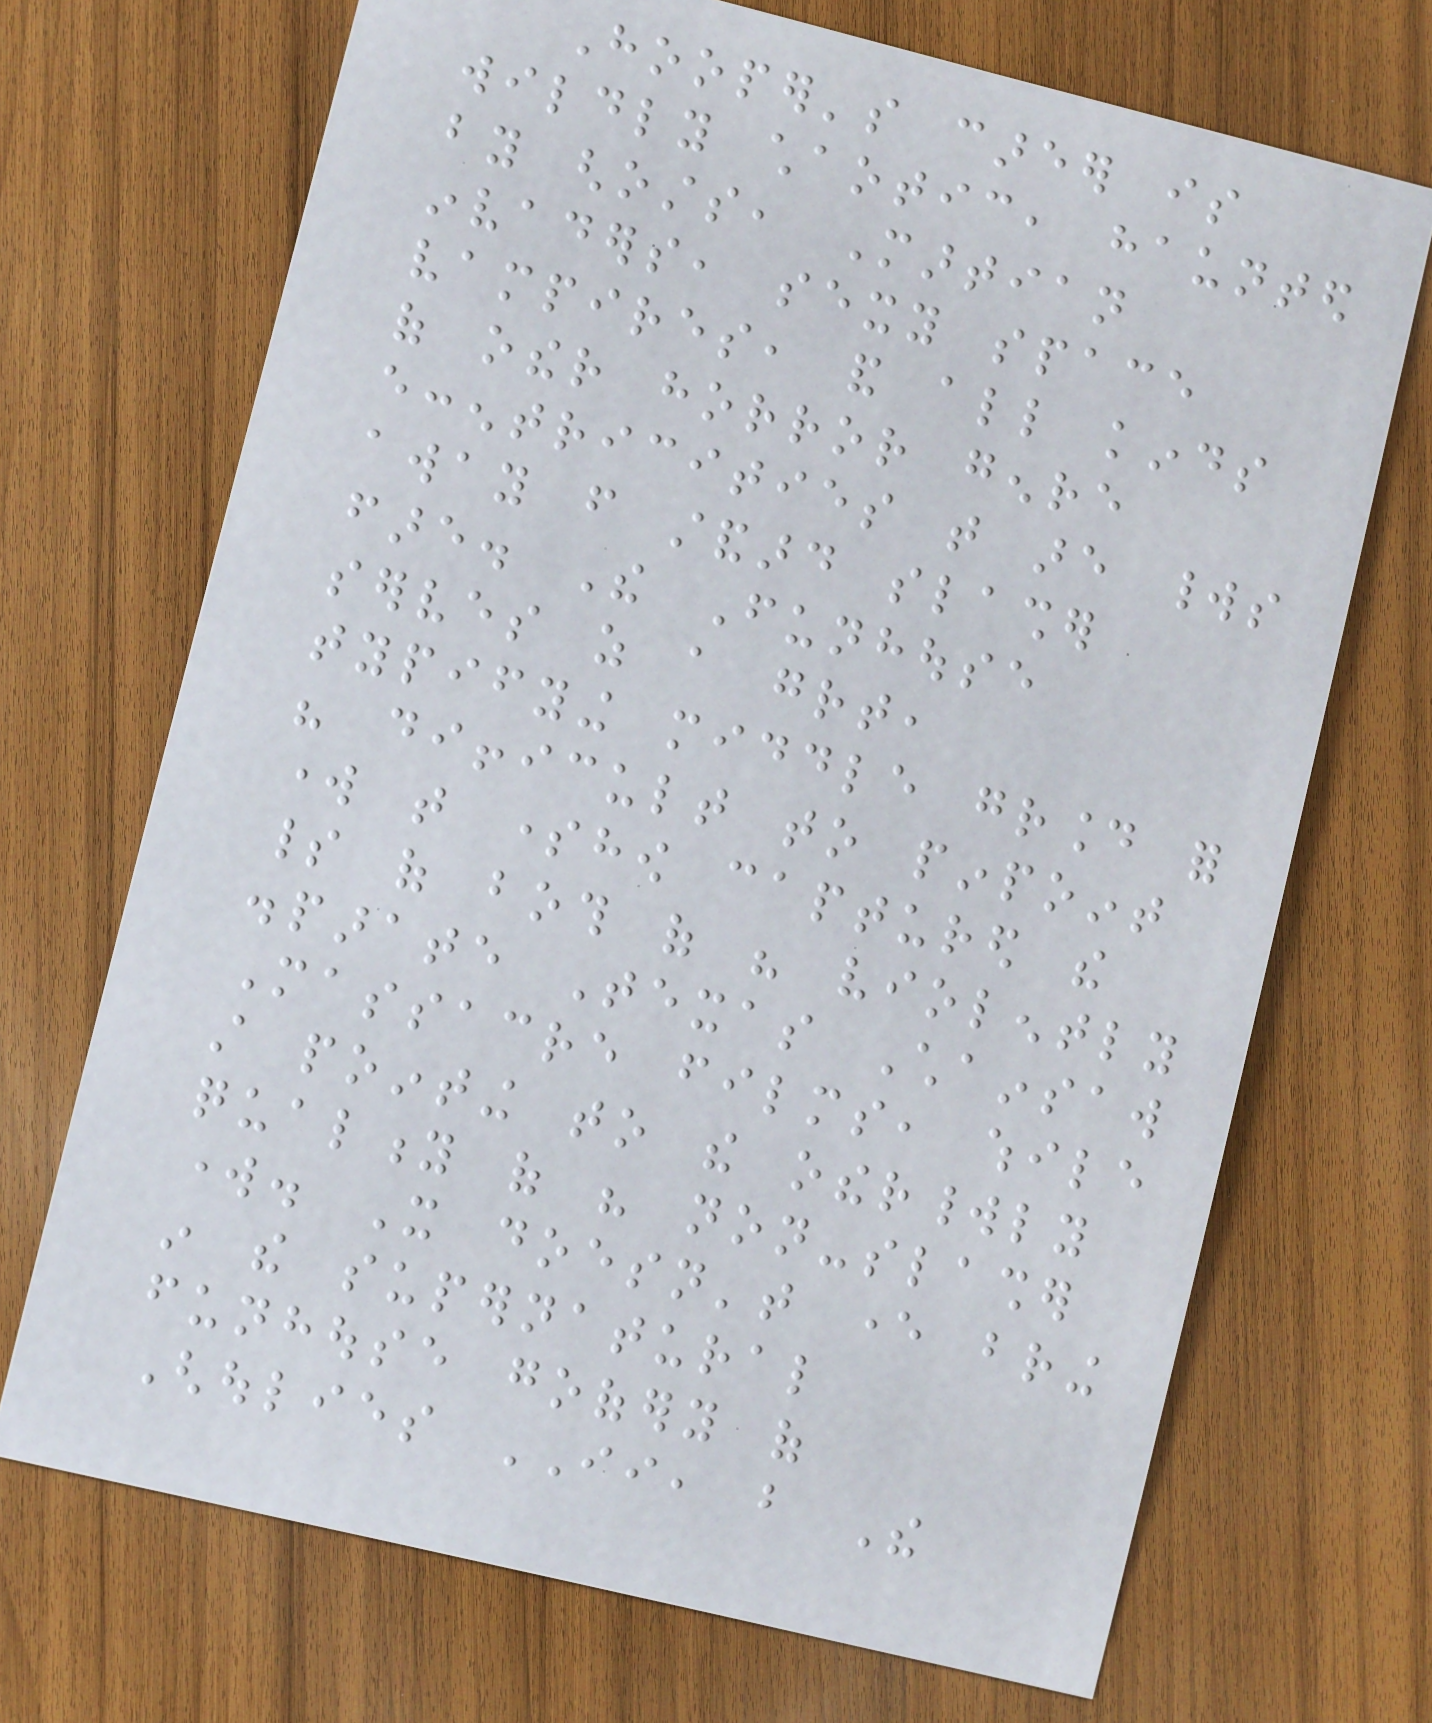Hooper's career is
wildly chaotic, haunted
by ghosts, Martian
invaders, sexy space
vampires, and all kinds
of other horror genre
eccentricities that are worlds
away from standard slasher
fare. The Funhouse
serves as a great,
typifying middle ground for
his difficult to pinpoint
work that somehow captured the
spirit of both of his violently
disparate Texas Chainsaw
Massacre films, while
still pointing to the otherworldly
quality of his non-slasher
work. It doesn't ever bring
in the supernatural
funhouse goofery of
Ghoulies II, but The
